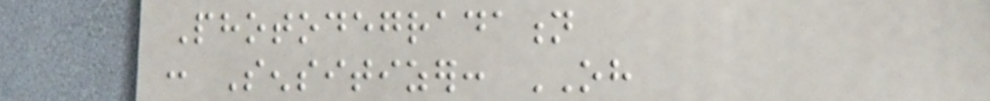Photodegradation
: Sensitizer: OH
